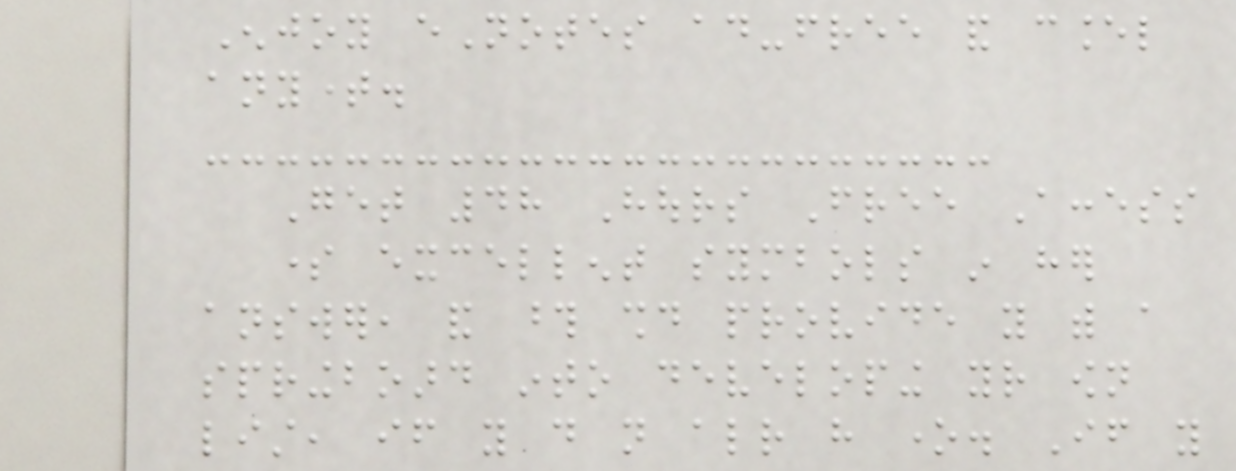Enjoy eNotes ad-free and cancel
anytime.
Get 48 Hours Free Access
some excellent symbols in her
answer, and those should provide you with a
springboard into developing your own
list, if you do not already have one. If you
